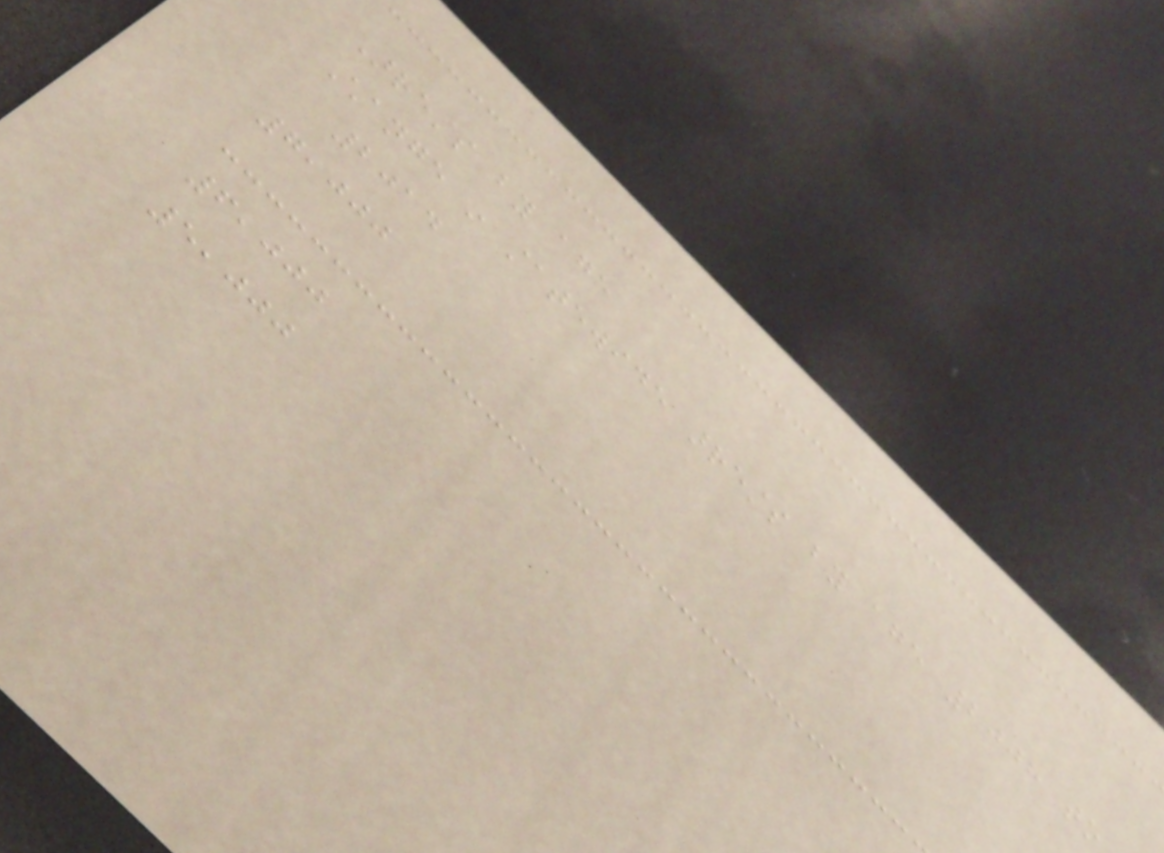Arrests by age
Change in statewide arrests by age 2008 to
2014
7,000
6,000
5,000
